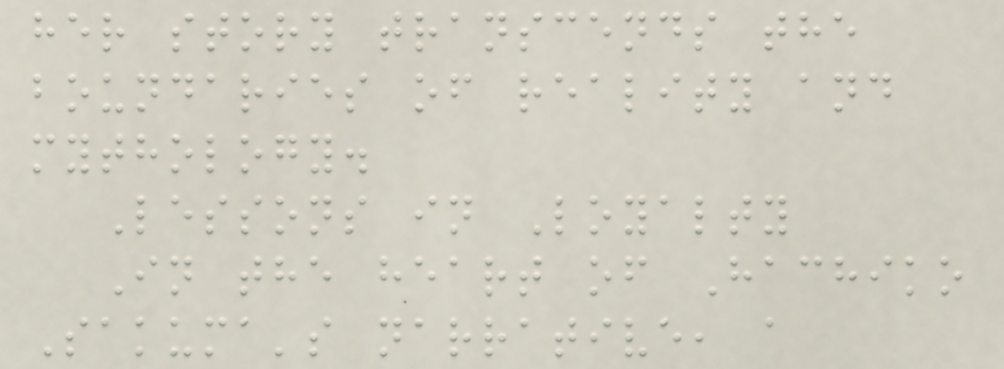her story transcends the
boundaries of reality and
mythology.
Lessons in Loyalty
In the heart of Hachiko
Sakuma's narrative, a
